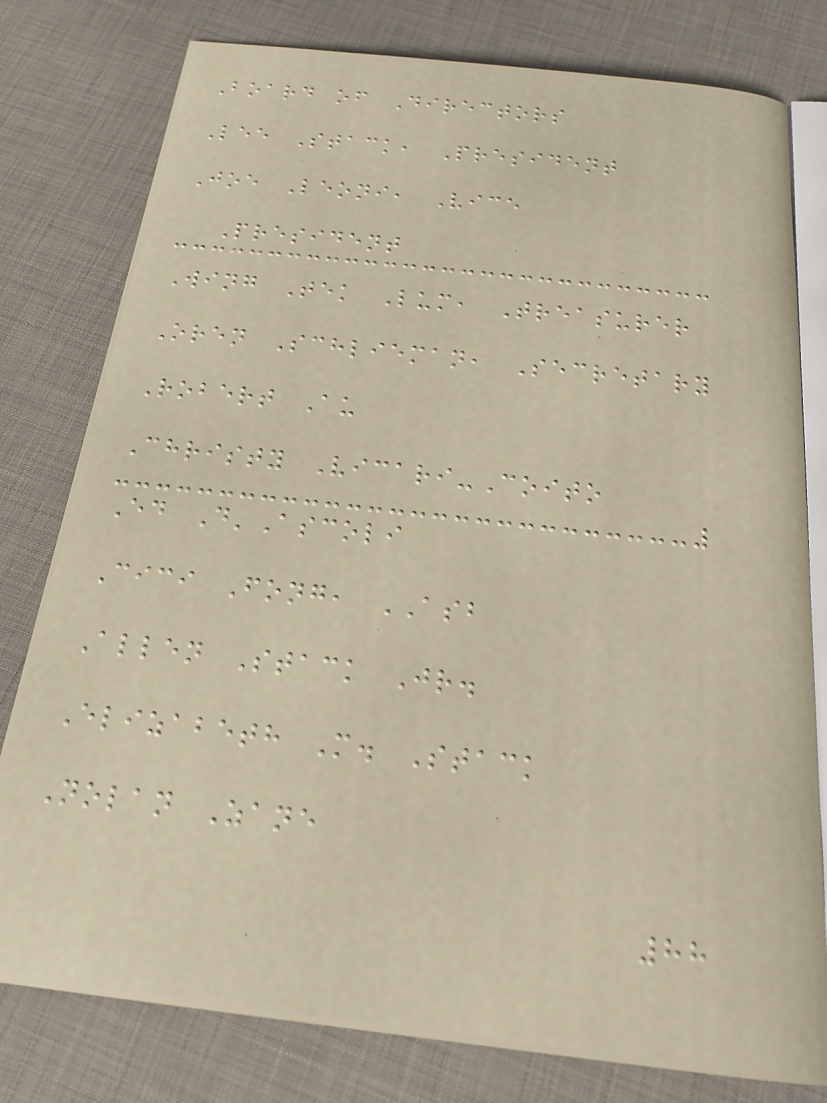Board of Directors
Lee Stack, President
Joe Leoni, Vice
President
Wing Tek Lum, Treasurer
Oren Schlieman, Secretary
Robert Au
Christy Vicari-Coito
Ed D'Ascoli
Cici Fong, ASB
Allen Stack Jr.
Elizabeth M. Stack
Nolan Zane
88
